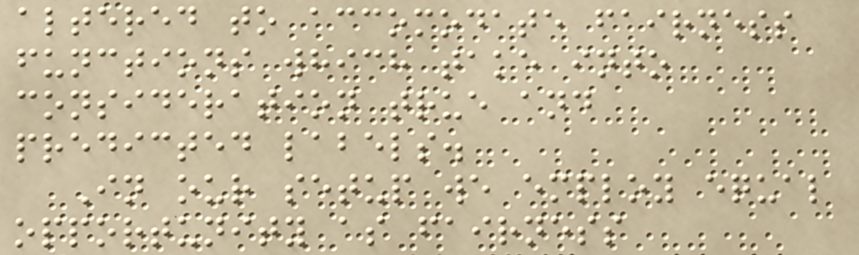altered to accomodate fairness
functions which take into
consideration true and
predicted labels.
In our setup we employ equal
opportunity as fairness
